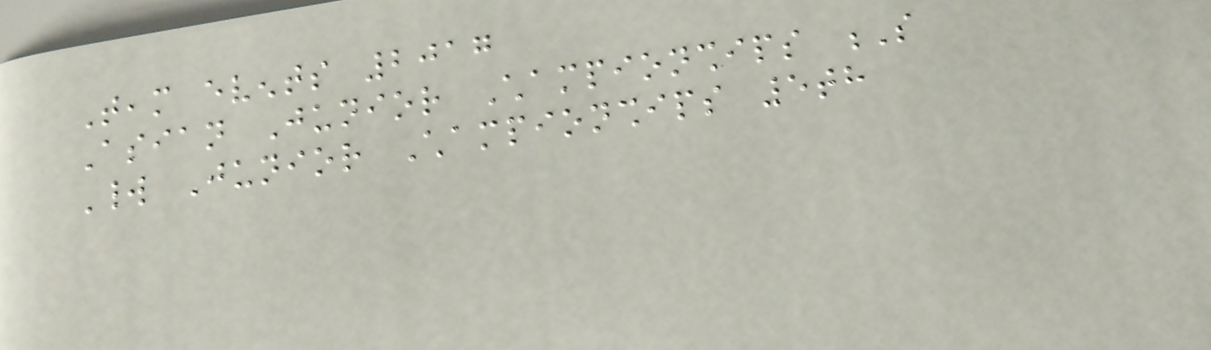Team events 2017
Asian Junior Championships S
World Junior Championships 5th
